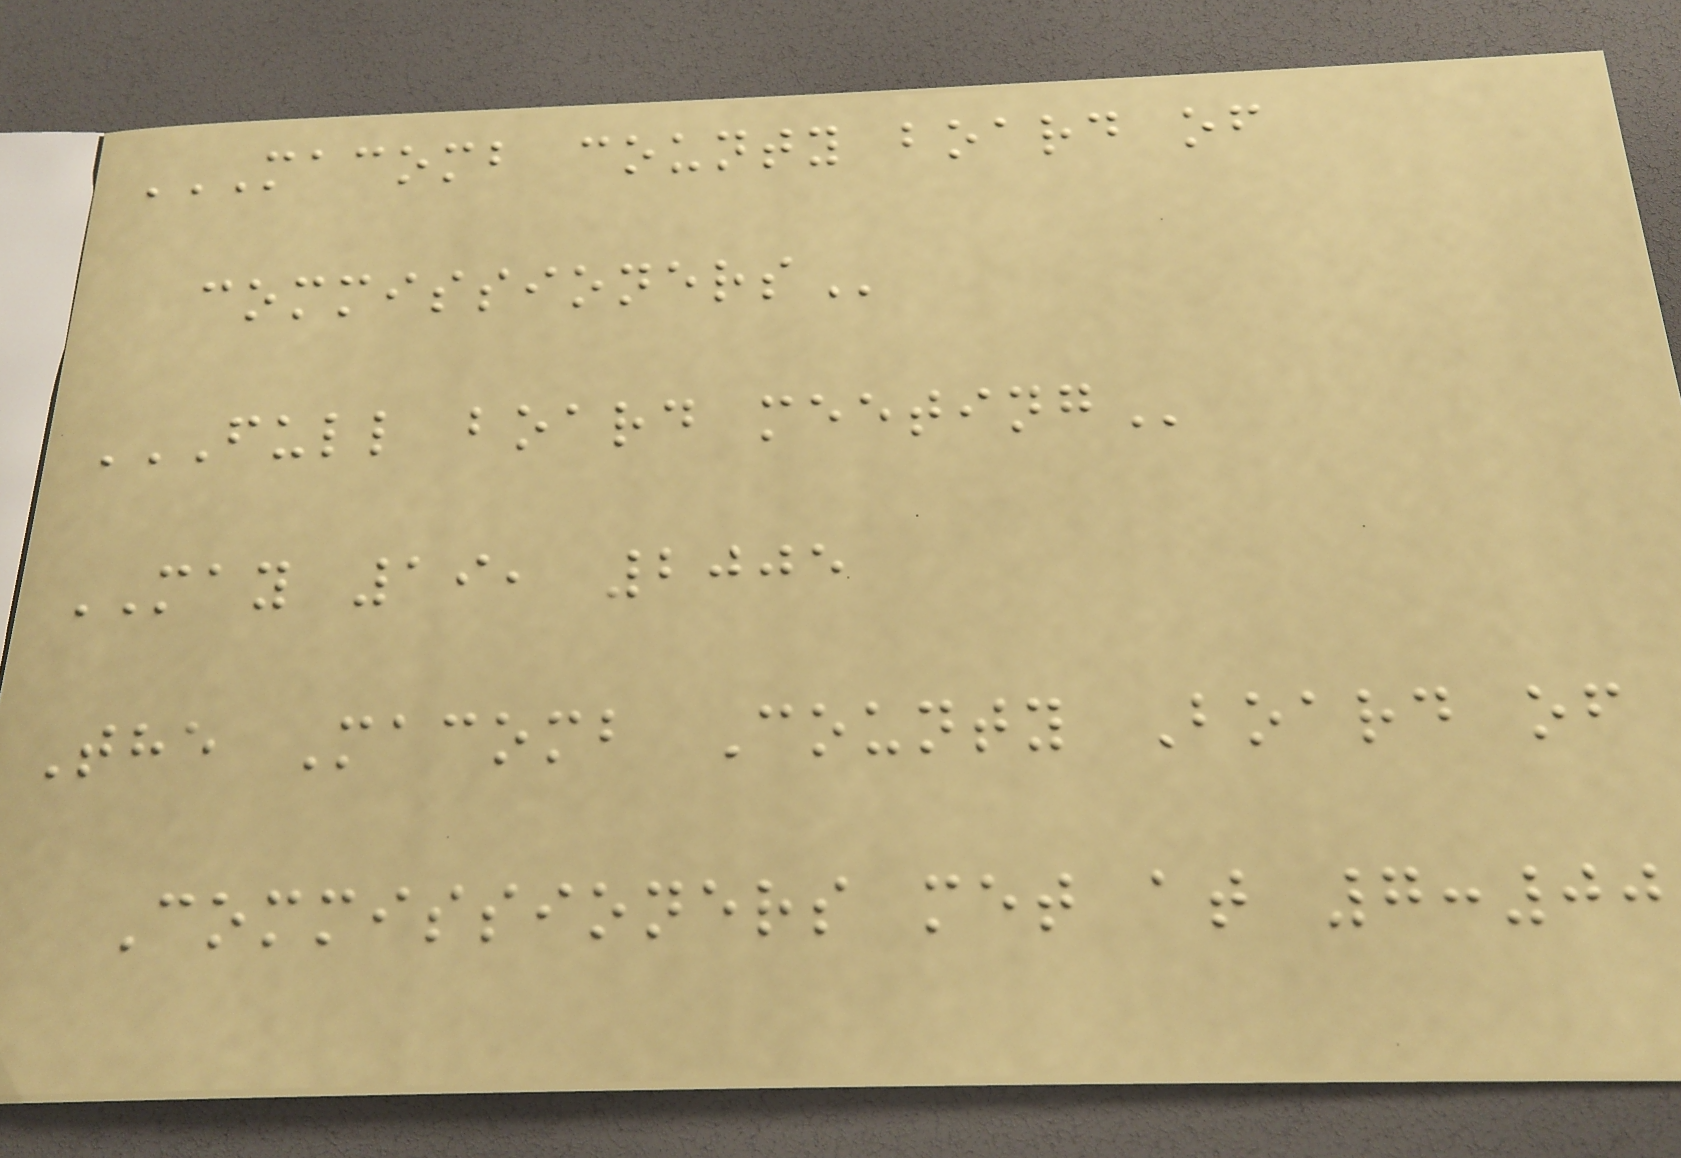MACOMB COUNTY BOARD OF
COMMISSIONERS
FULL BOARD MEETING
MAY 19, 2005
The Macomb County Board of
Commissioners met at 7:00
